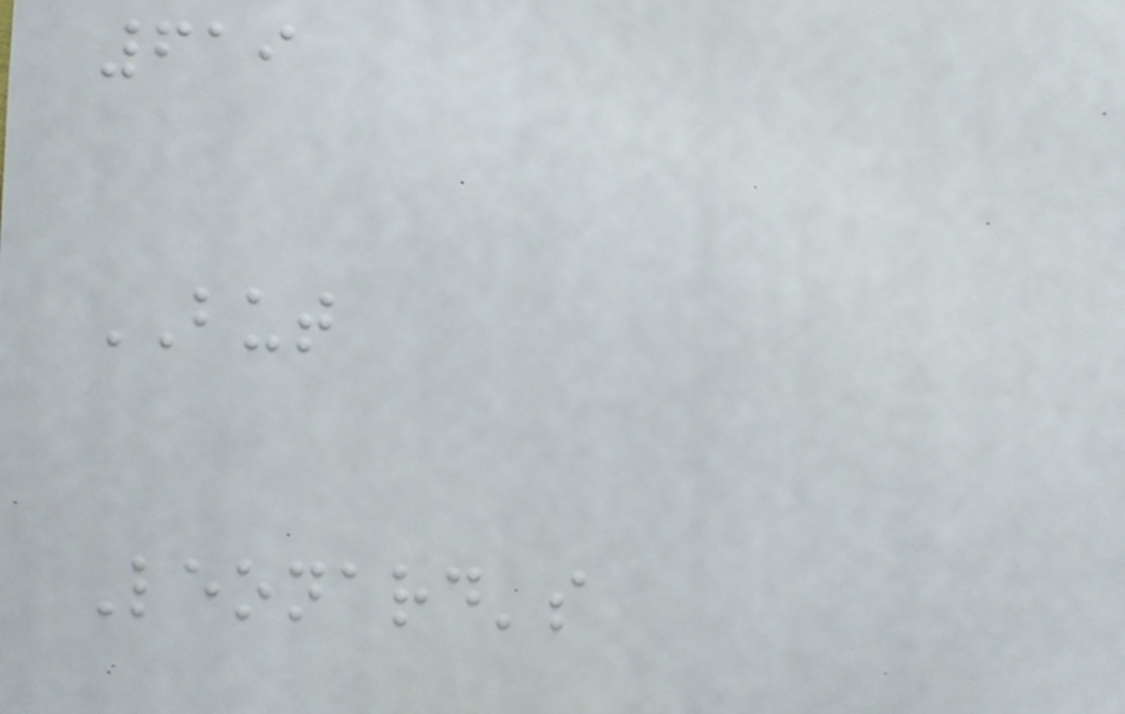619
BUT
Leonard's
